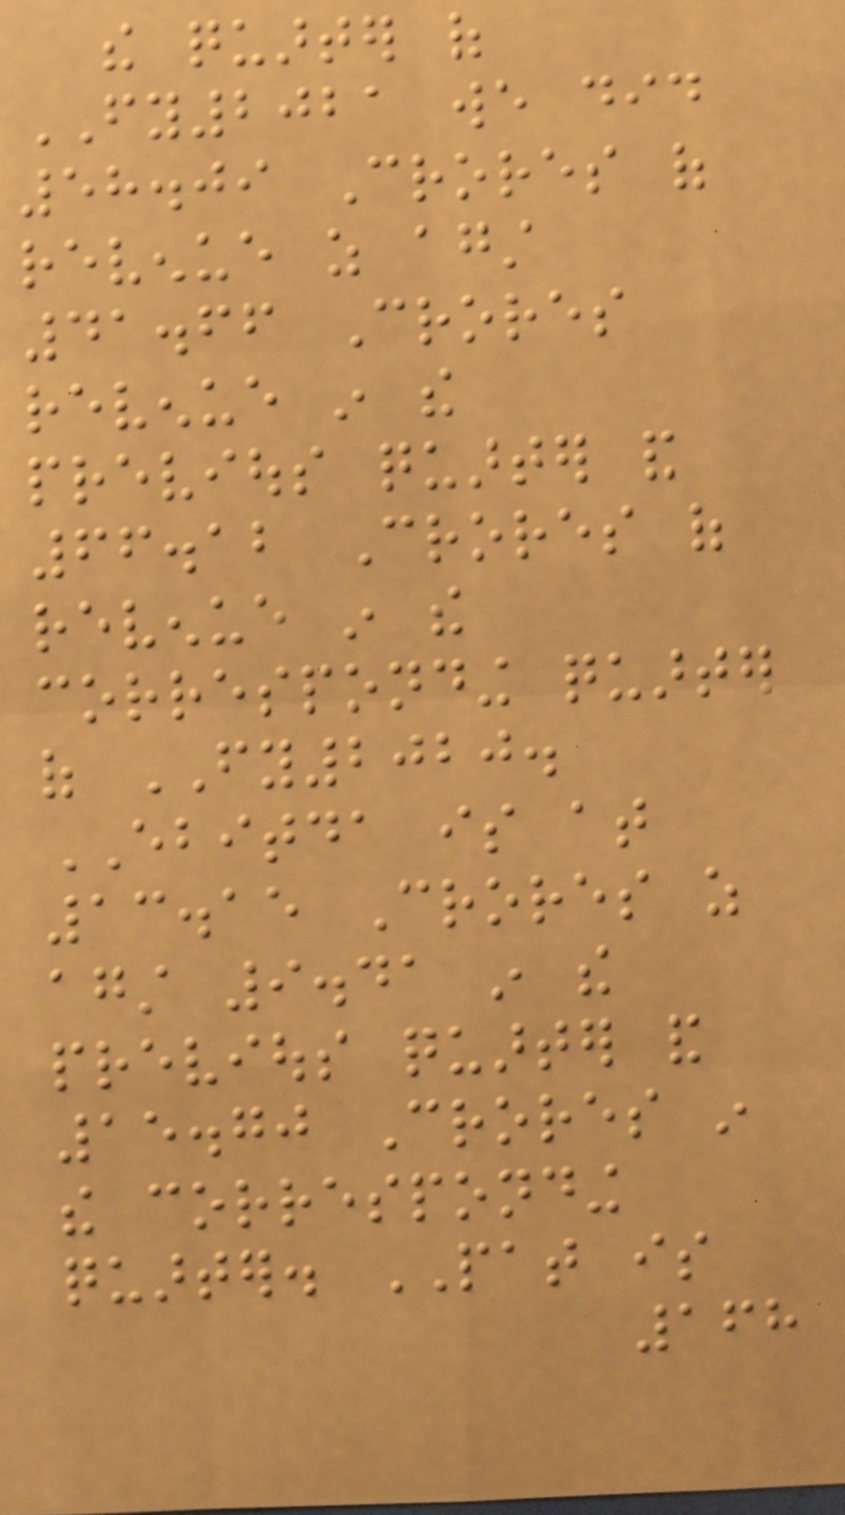the quarter of
FY2021 we did
58.09 Crores of
revenue as against
41.66 Crores
revenue in the
previous quarter and
66.12 Crores of
revenue in the
corresponding quarter
of FY2020.
EBITDA is at
13.15 Crores as
against 9.41 in the
previous quarter and
15.70 Crores in
the corresponding
quarter. PAT is
168
